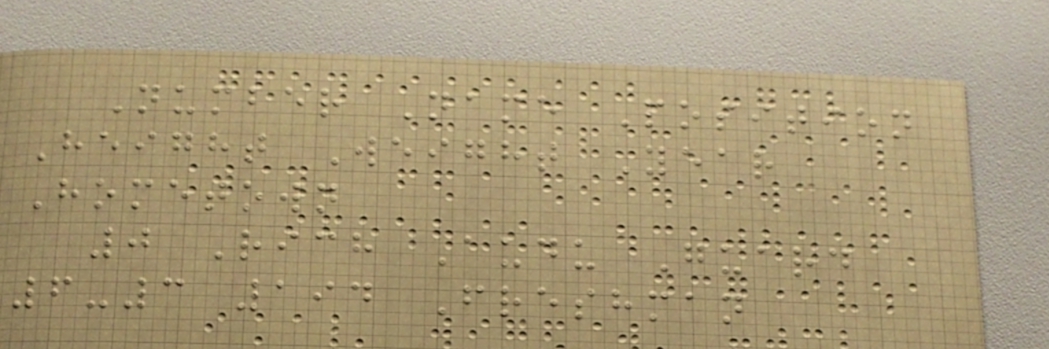Number Name Position
Height Weight Year
Hometown
0 Rich Audu Guard
6-3 194 Freshman
